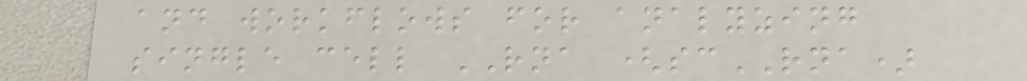and workflows for analyzing
single cell RNA (scRNA)
